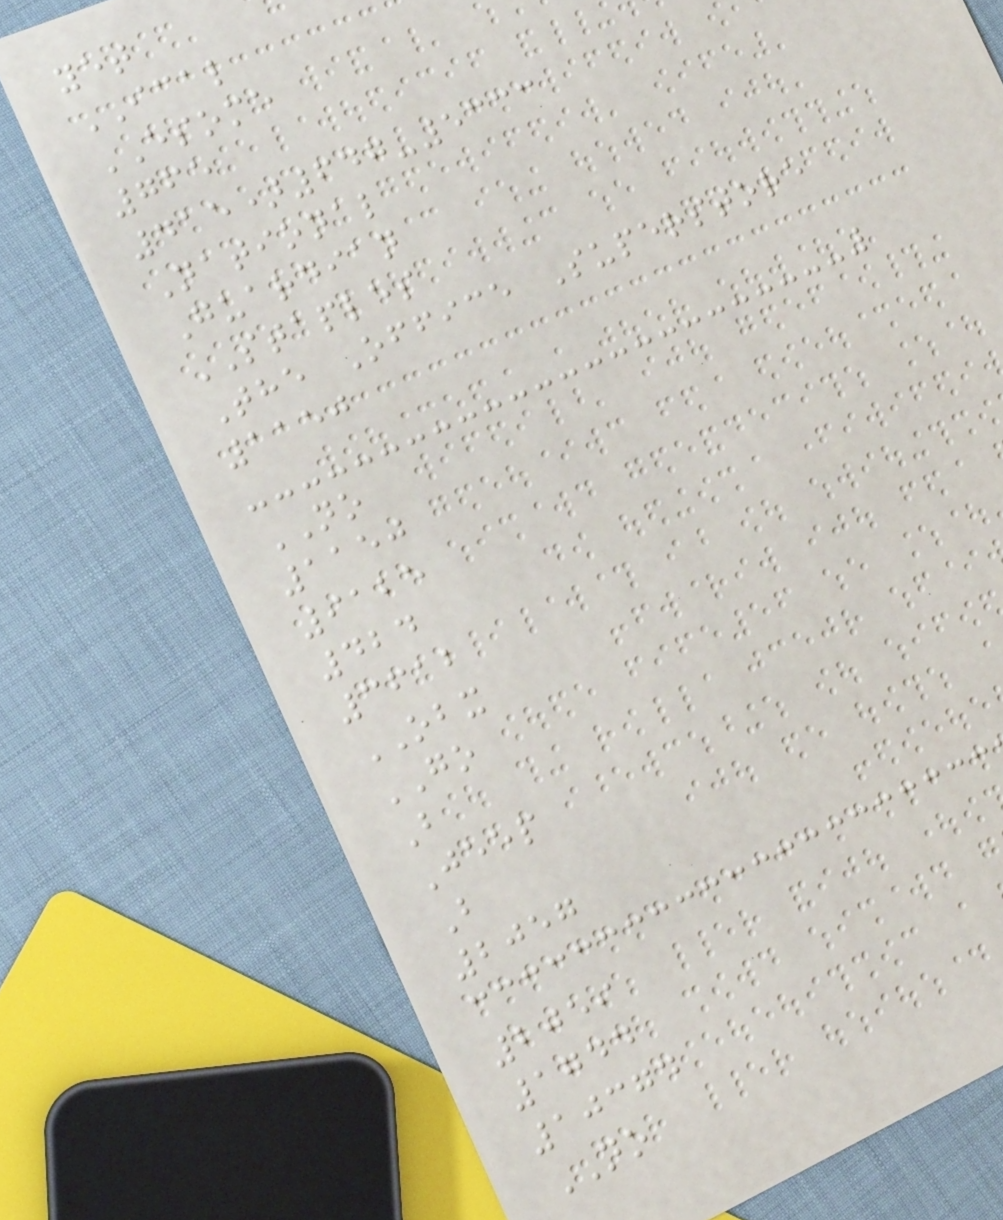yet
ICAL
ESOME
765
415)647-5333
National
Guardian
STAPLES
The Office Superstore
1150
NO
1150
9125
424
3612
OBX
GO
B
Jeep
B
2057
2059
1744
10374
NO
